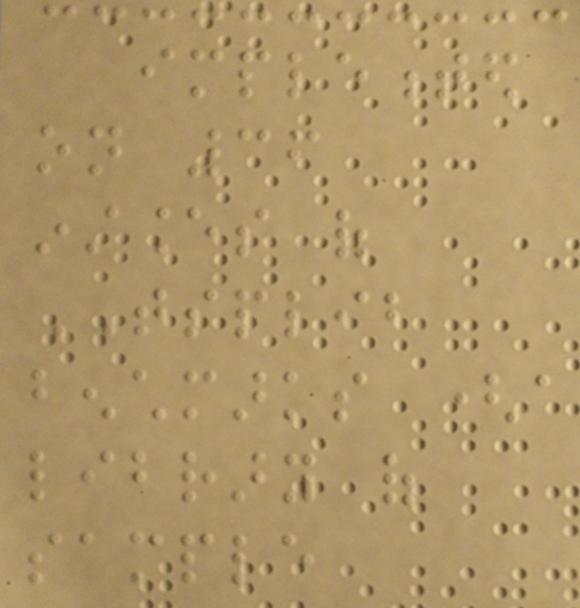implemented
on 36
instances of
TSPLIB
benchmarks (a
library of
sample
